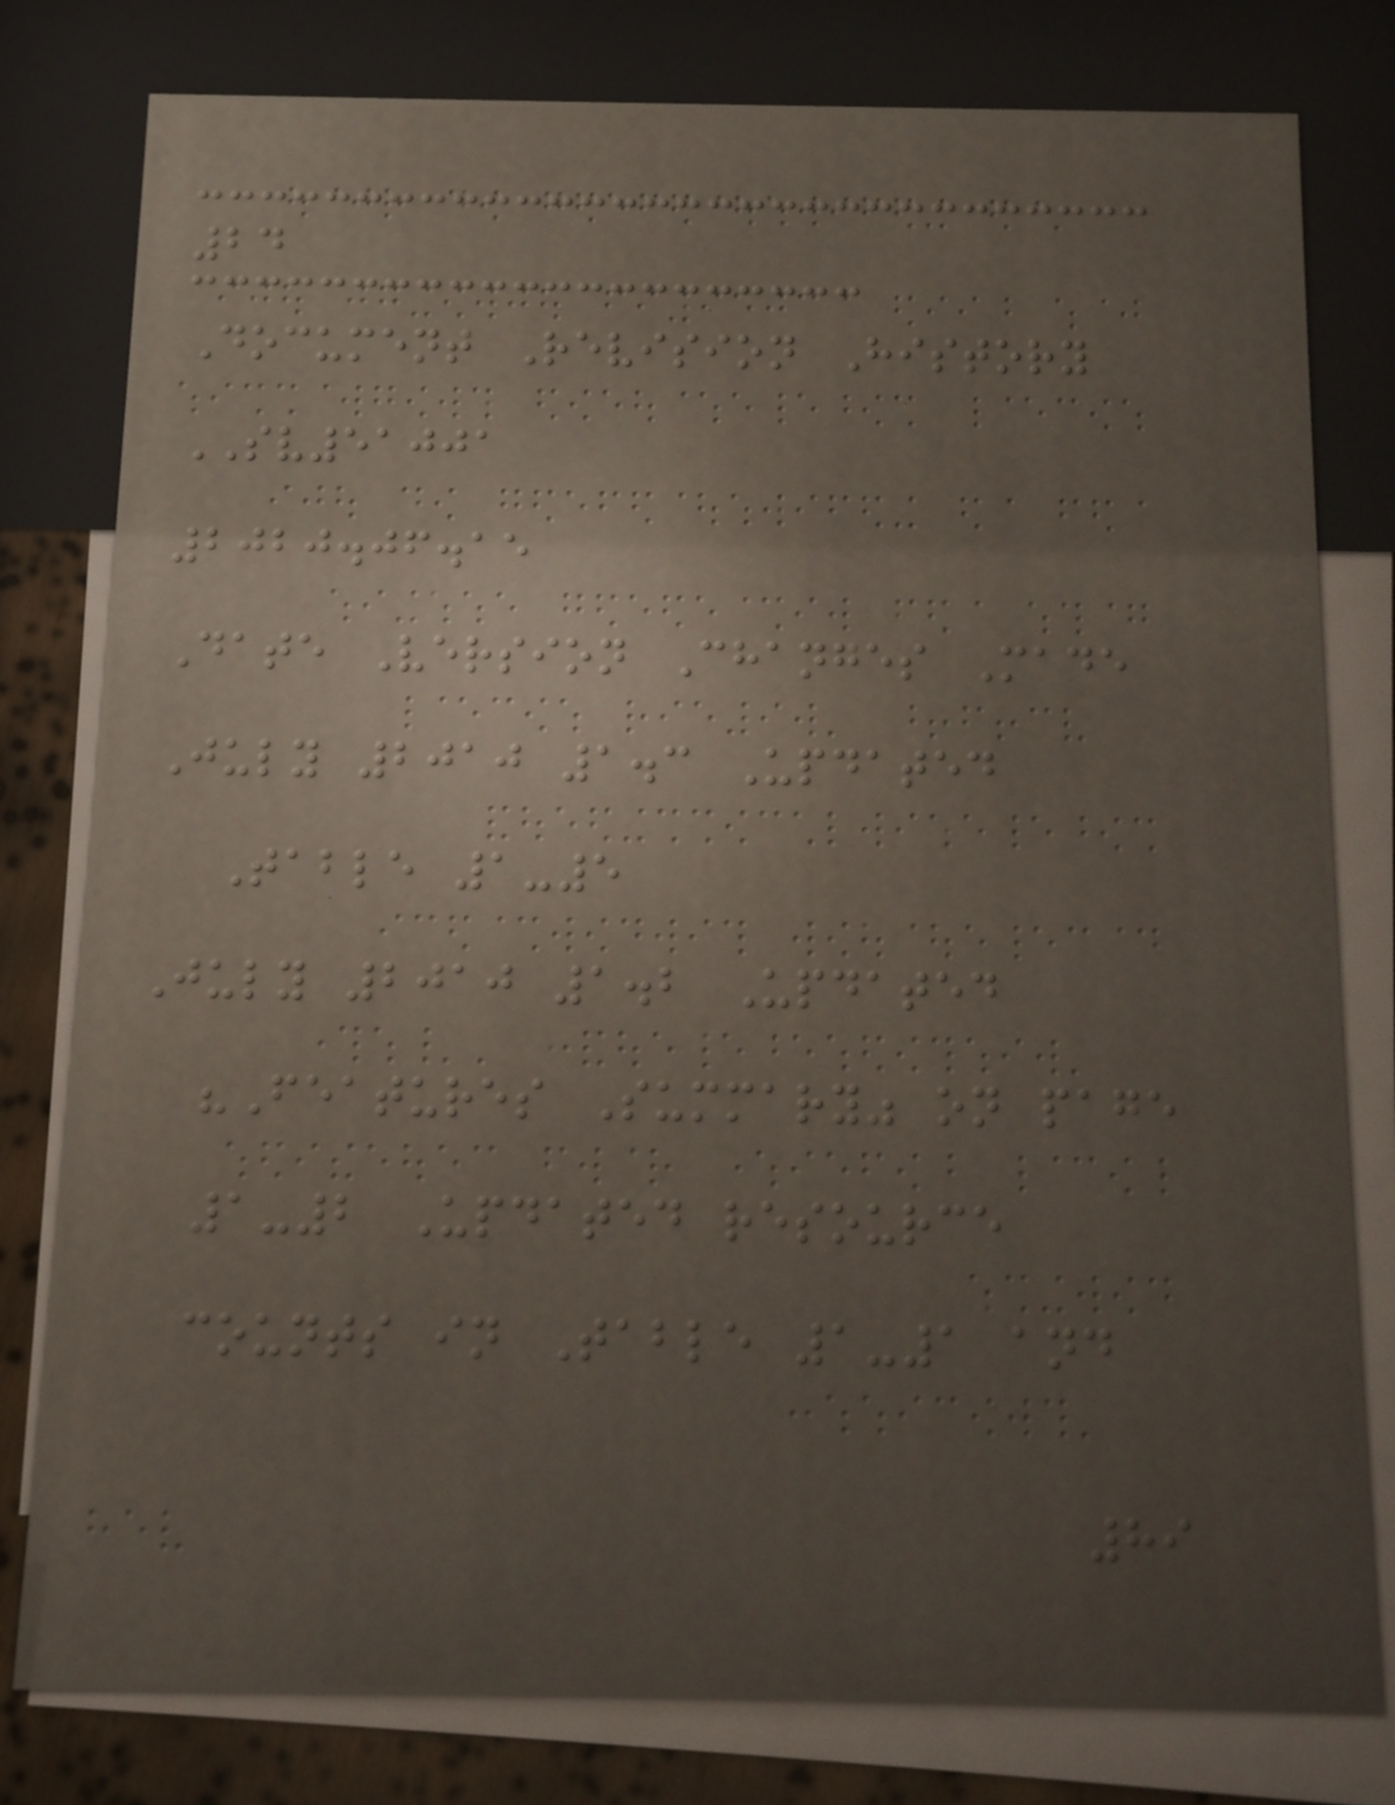24
Document Revision History
SV51001
2020.06.15
Date Version Changes Made
July 2010 1.3 Updated
Table 1-5
July 2010 1.2 Updated
"Features Summary" on page
1-2 Updated resource
counts in Table 1-1 and
89
